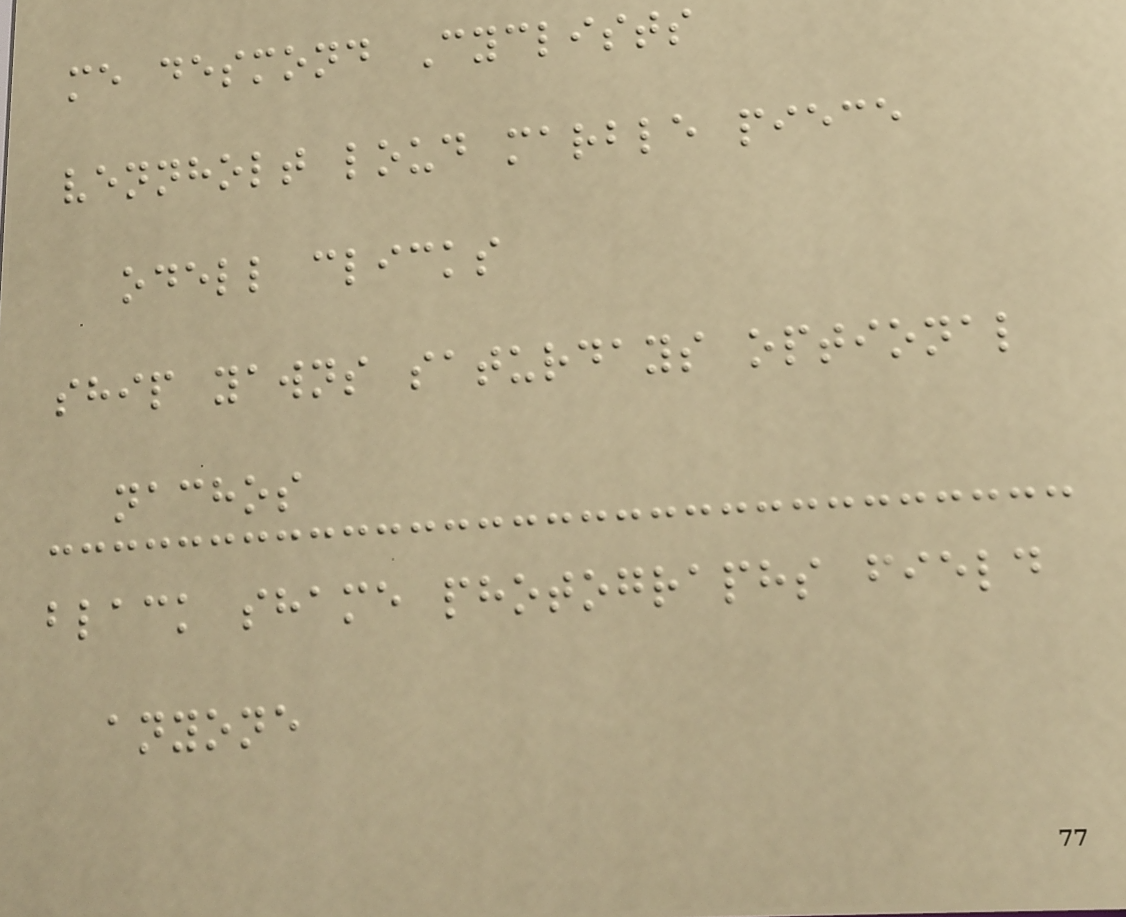me desmond Cyclists
vennholt loud marble piece
odell clicks
ship yawns saturdays optional
nachos
black shame photographs field
anyone
